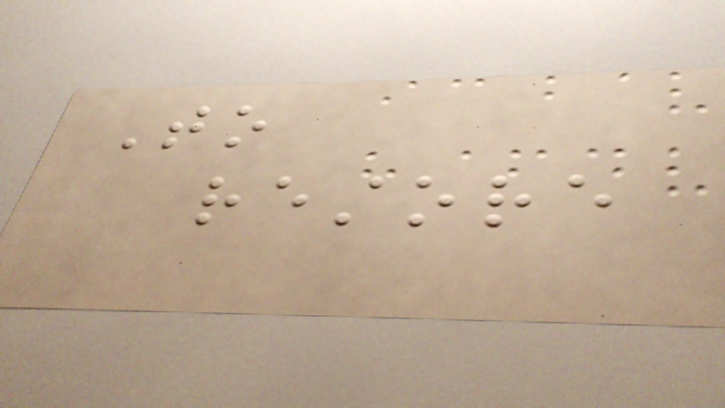To
restore
